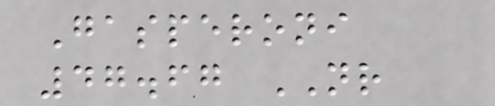Gasperoni
47.67 NR
